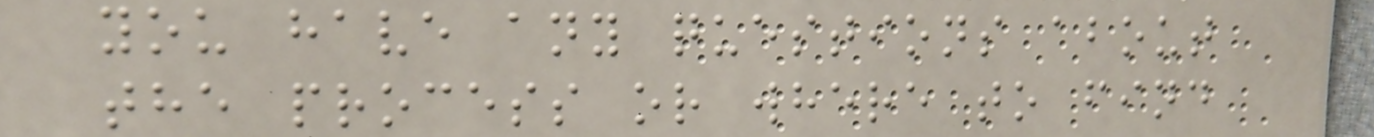you have any questions about
the process or where to find
